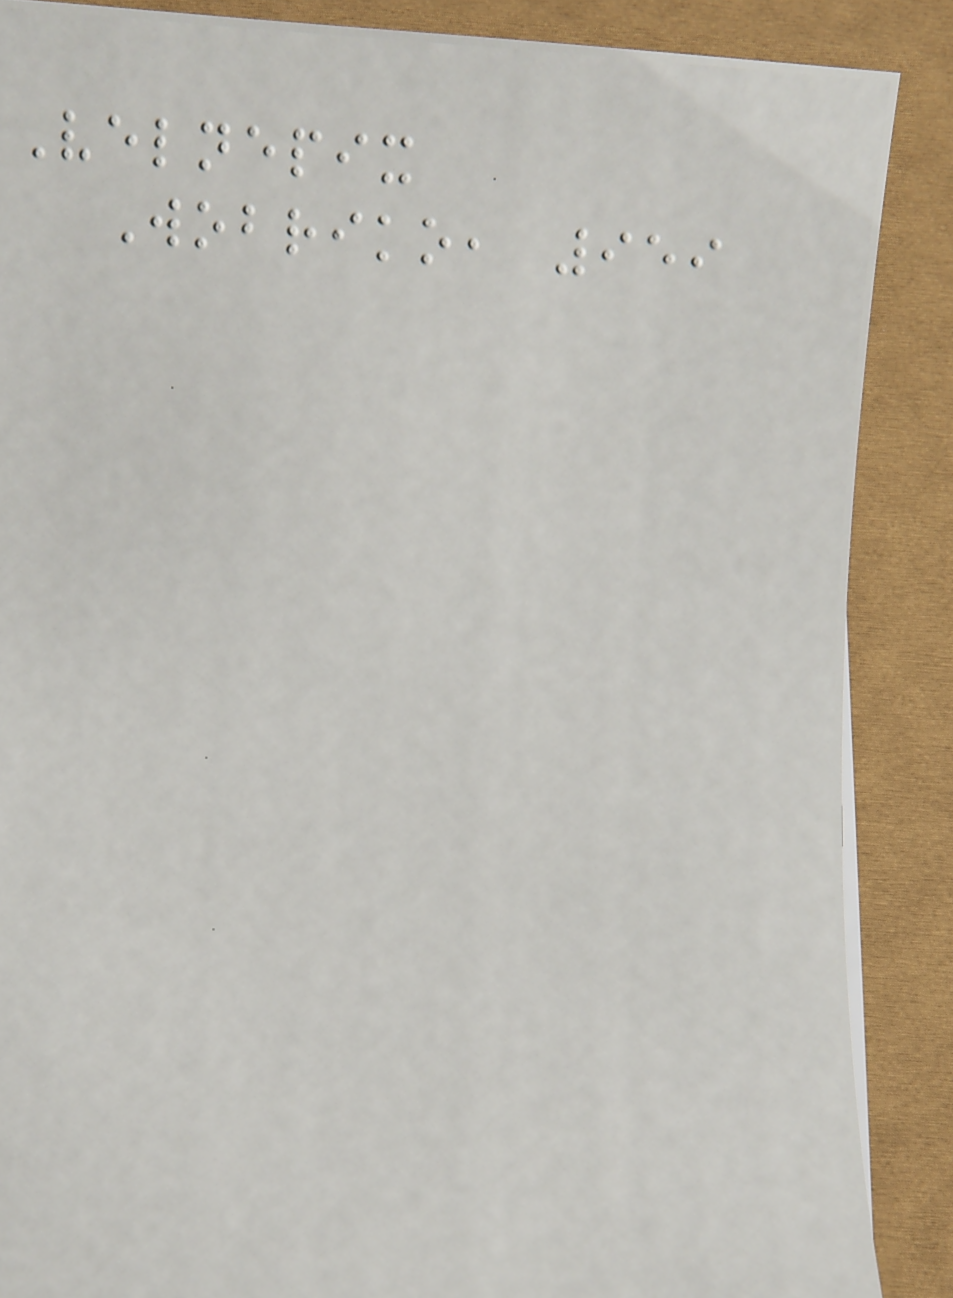Velnepix
Wobriko, 959
